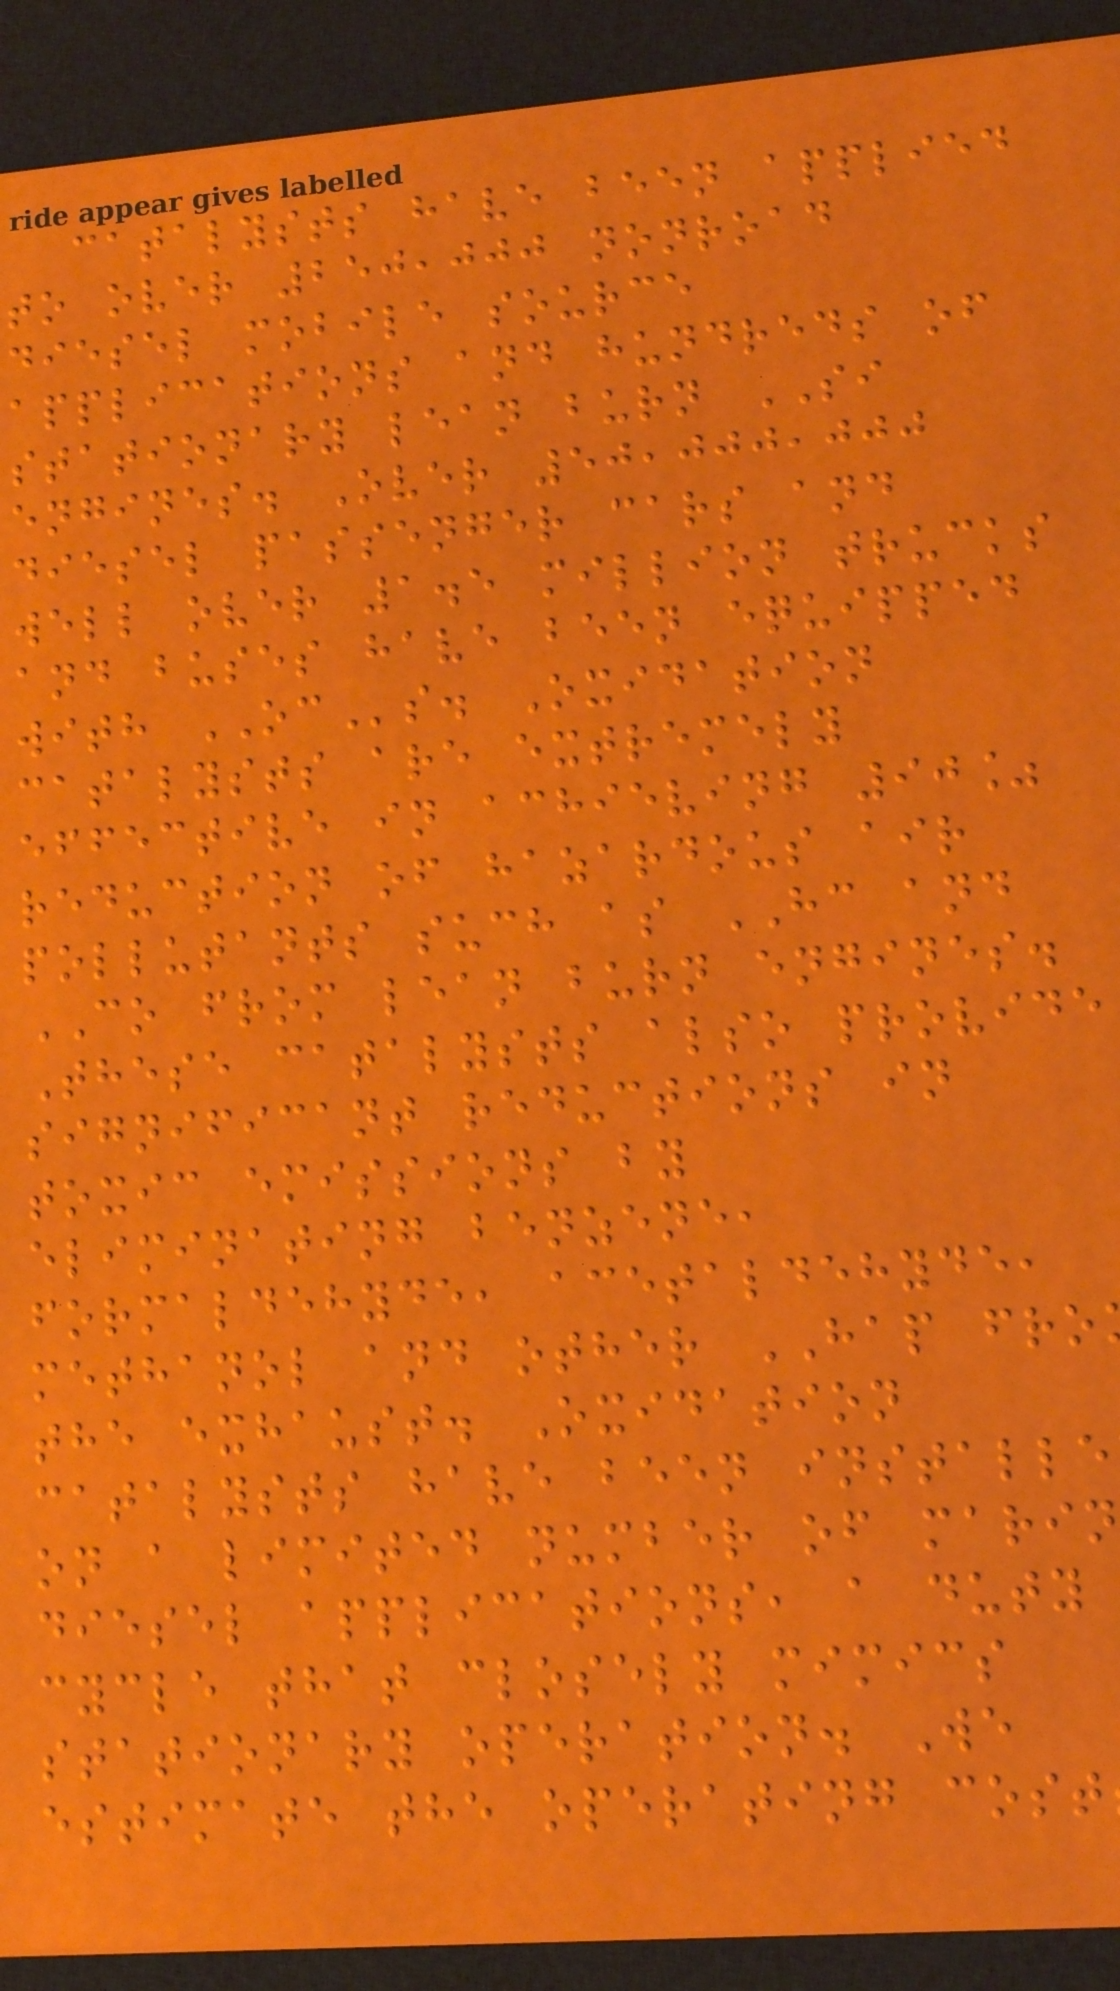catalysts have been applied
to over 250,000 nonroad
diesel mobile source
applications and hundreds of
stationary lean burn SI
engines. Over 50,000,000
diesel passenger cars and
well over 1.5 million trucks
and buses have been equipped
with OCs. Oxidation
catalysts are extremely
effective in achieving 90%
reduction of hazardous air
pollutants such as HC and
CO from lean burn engines.
These catalysts also provide
significant reductions in
toxic emissions by
eliminating benzene,
formaldehyde, acetaldehyde,
methanol and other HAP fro
the exhaust. Oxidation
catalysts have been installe
on a limited number of marin
diesel applications, a duty
cycle that closely mimics
stationary operation. We
estimate the operating cost
